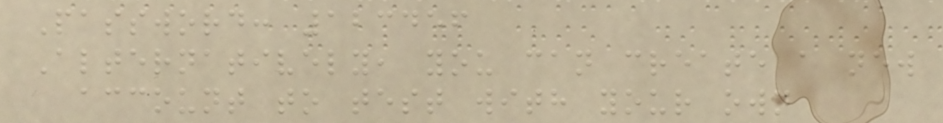Password: 123456
Alternatively, you can create a new
account to test with your own
